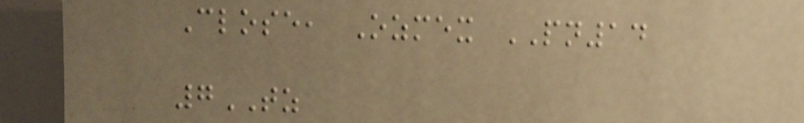Close, Ozmex PN14
7TZ
